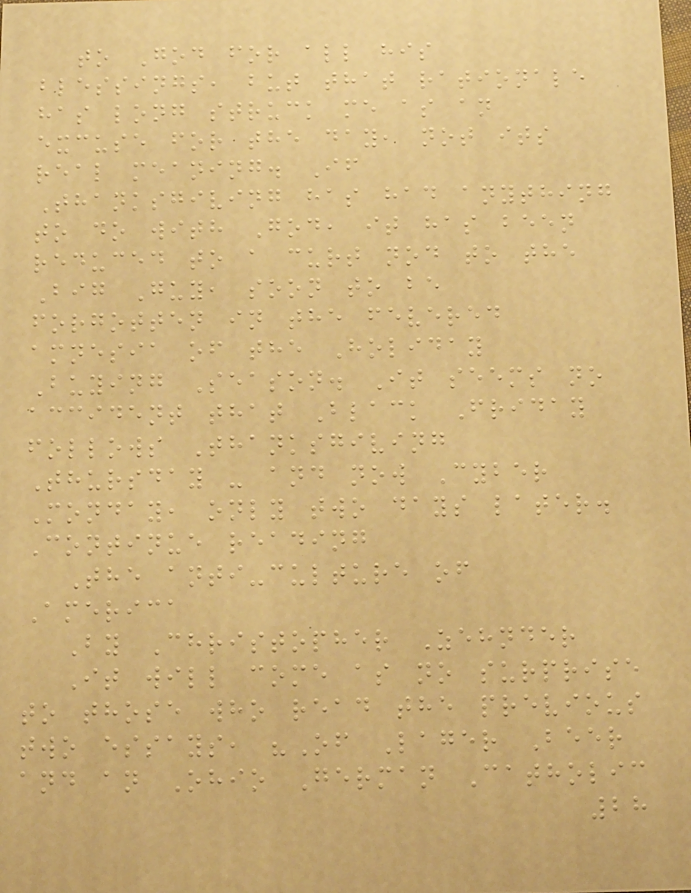to God for all his
blessings, but that rationale
has long struck me as an
excuse for the day, not its
real meaning. If
Thanksgiving has had anything
to do with God, it has been
reduced to a curt nod to the
Big Guy, soon to be
forgotten in the fevered
amnesia of the Holiday
Buying Season. It seems no
accident that Black Friday
follows Thanksgiving
Thursday - and now Cyber
Monday, only two days later.
Continue reading
The anti-culture of
America
By Christopher Zehnder
It will come as no surprise
to those who read the previous
two essays, "Of Lager Beer
and an Ohio German Catholic
28
